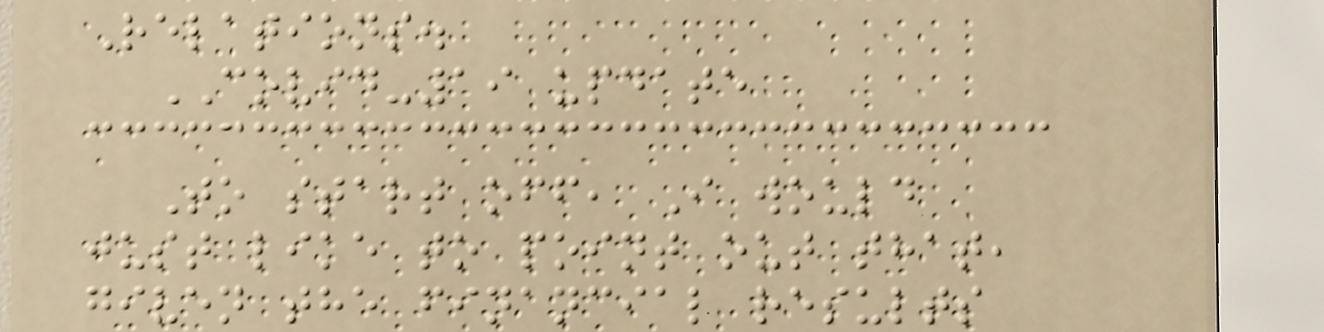Relations.
COVID-19 update
To start off, I would
just like to point out that,
given the financial results
